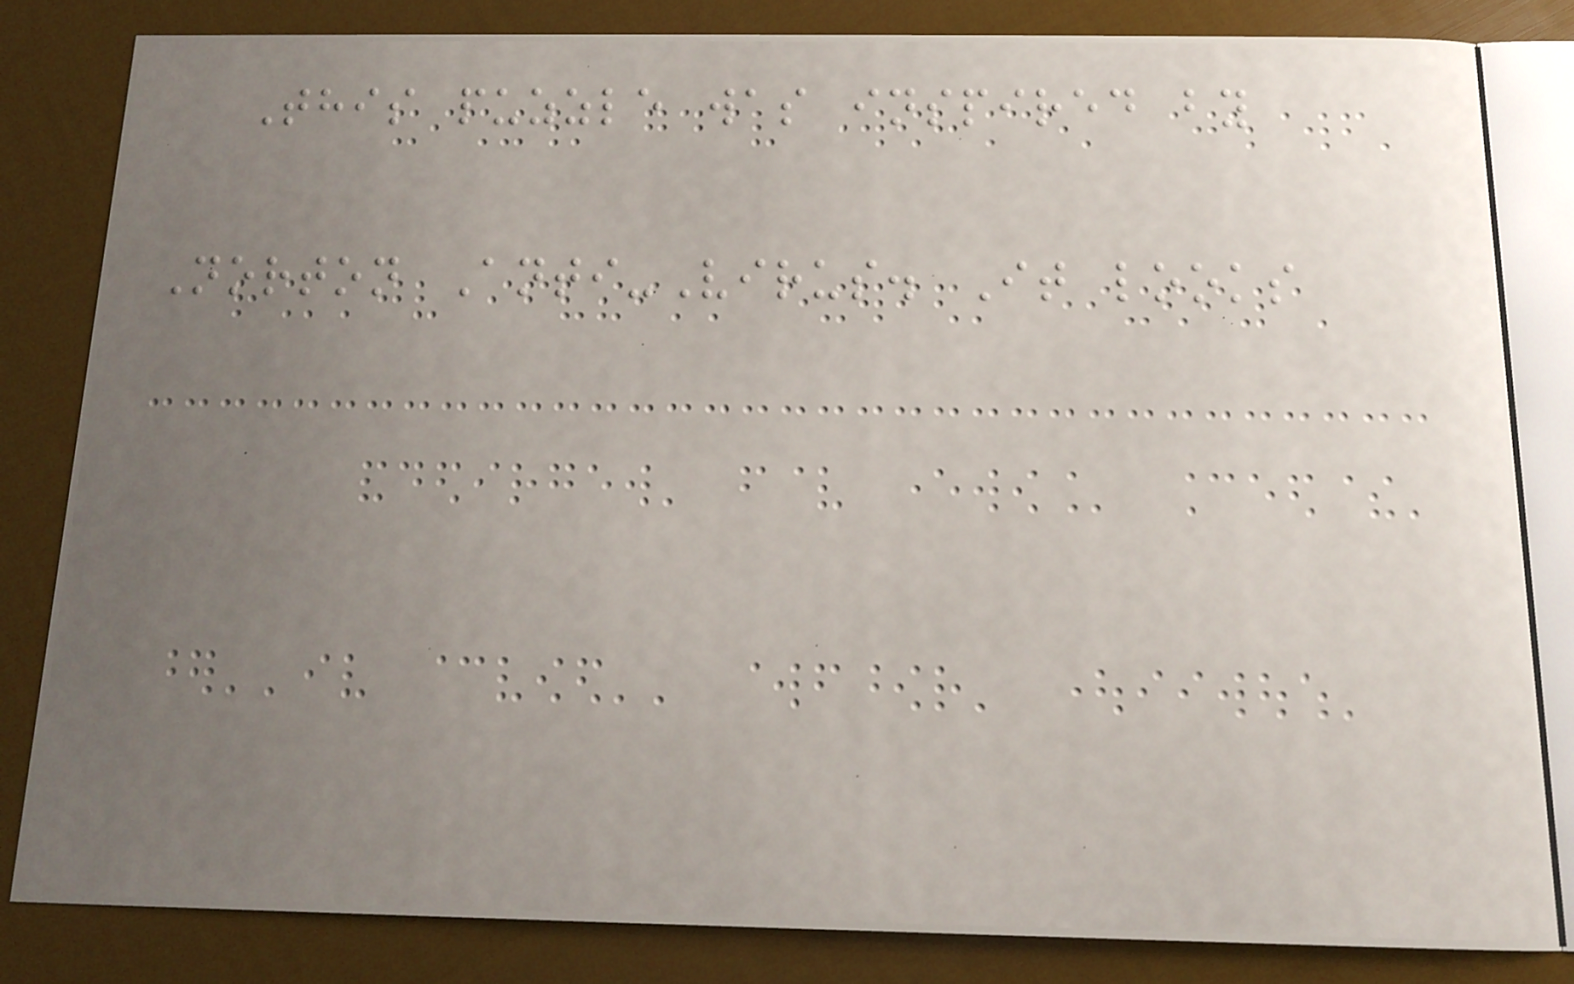This puzzle was inspired by
Norton Anti-Virus. It looks
